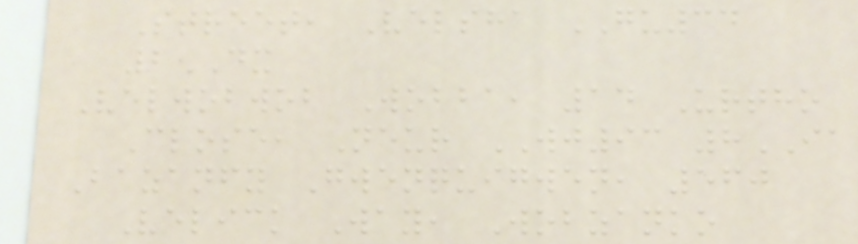Street, Velsha GU34
2DX
Velwobwob Wobba, 14 Urtho
Close, Neur WJ93 8IA
Bazanfy Gwenquigwen, 560
Velick Way, Wobzanko
